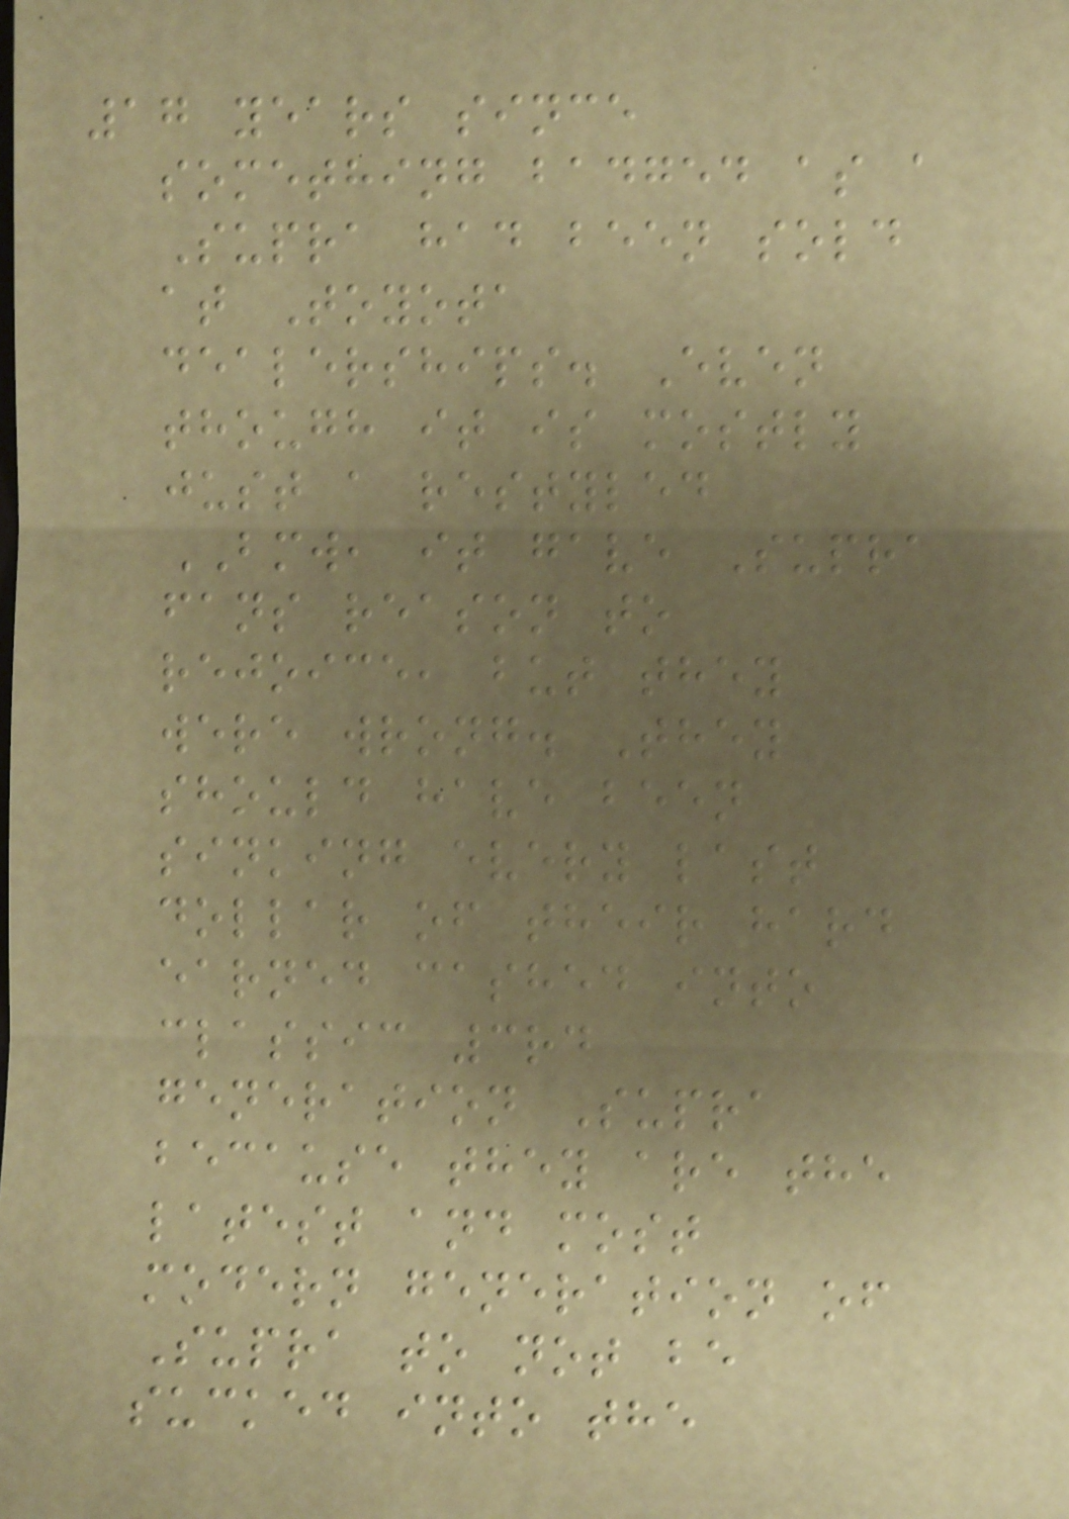17 years since
something badged as a
Supra had been sold
at Toyota
dealerships. Even
though it is mostly
just a restyled
BMW, it gave Supra
fans reason to
rejoice, but they
were wrong. They
should have been
sinking every last
dollar of their hard
earned cashed into
classic 3rd
generation Supra
because they are the
latest and most
modern generation of
Supra to not be
sucked into the
